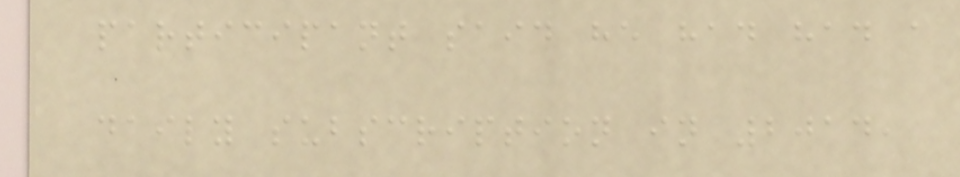participant said he had had a
daily subscription in 2014,
